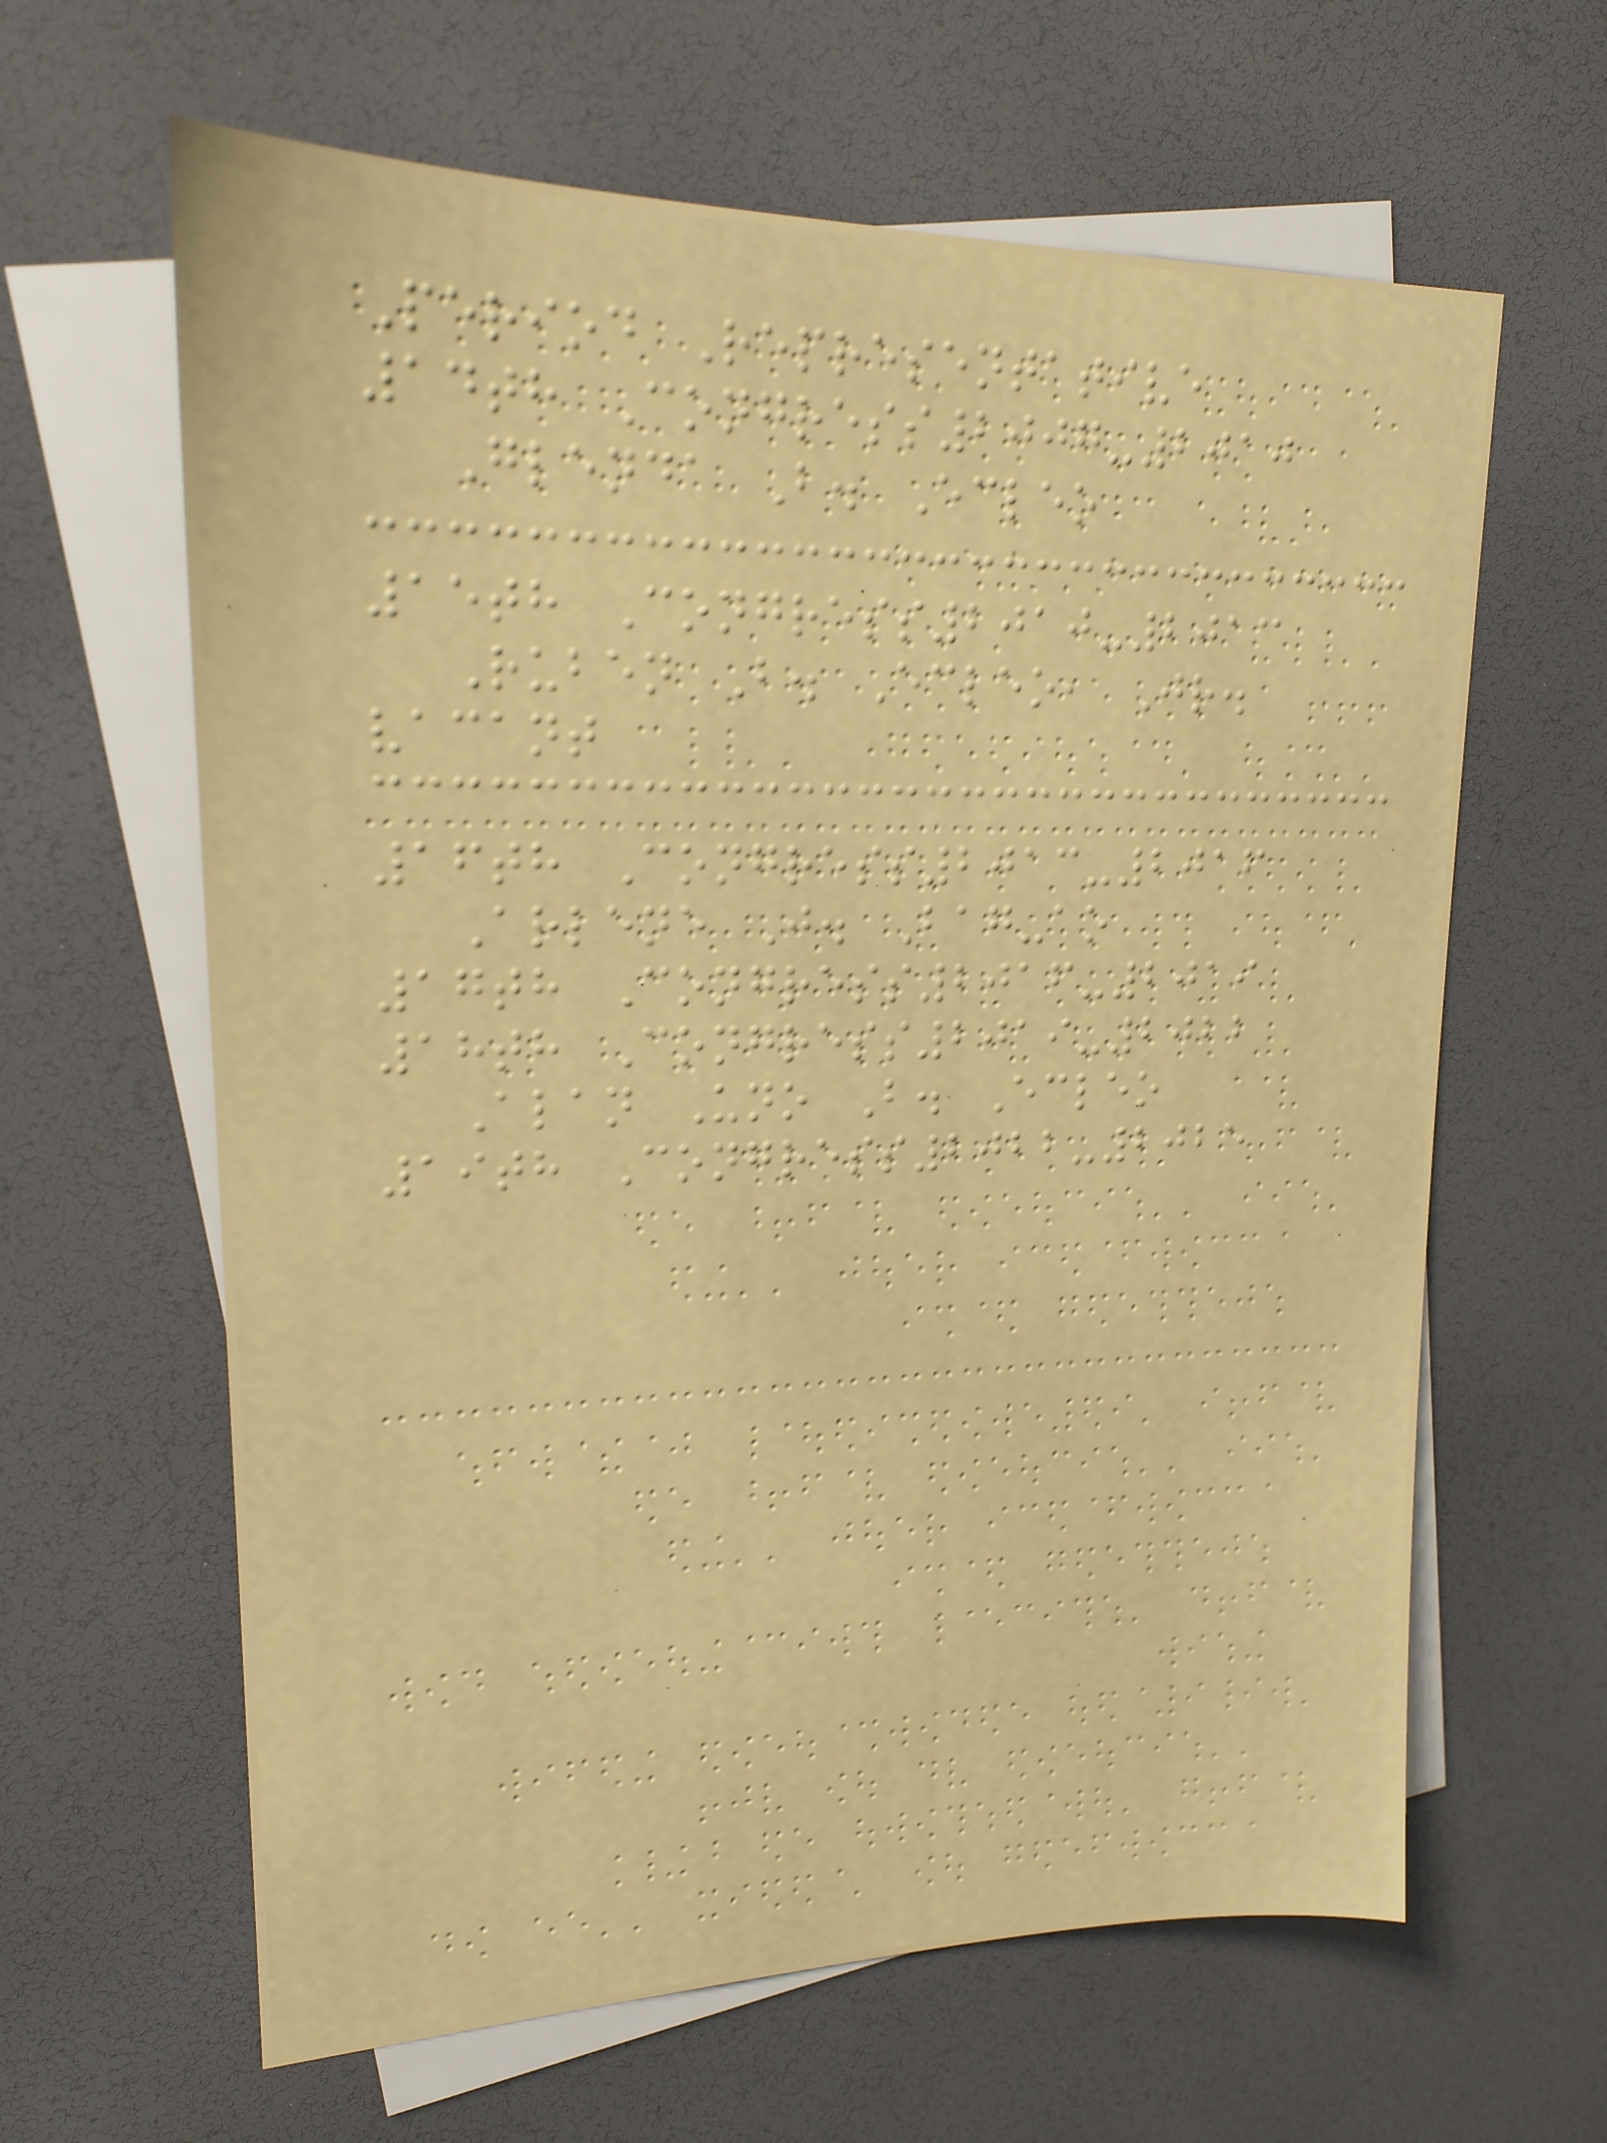Period Representative
14th Congress2007-2010
Glenda B. Ecleo
15th Congress2010-2013
Ruben B. Ecleo, Jr.
vacant
16th Congress2013-2016
Arlene J. Bag-ao
17th Congress2016-2019
18th Congress2019-2022
Alan Uno B. Ecleo
19th Congress2022-2025
